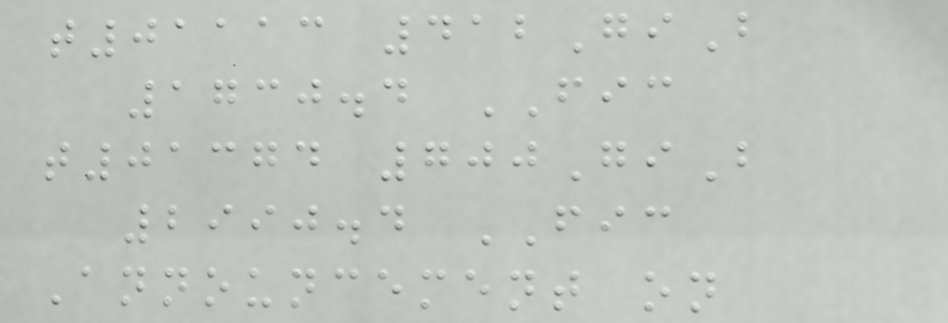t01113 412GiB
1730.4 FIC
t01374 700GiB
2990.4 FIC
Announcement on
